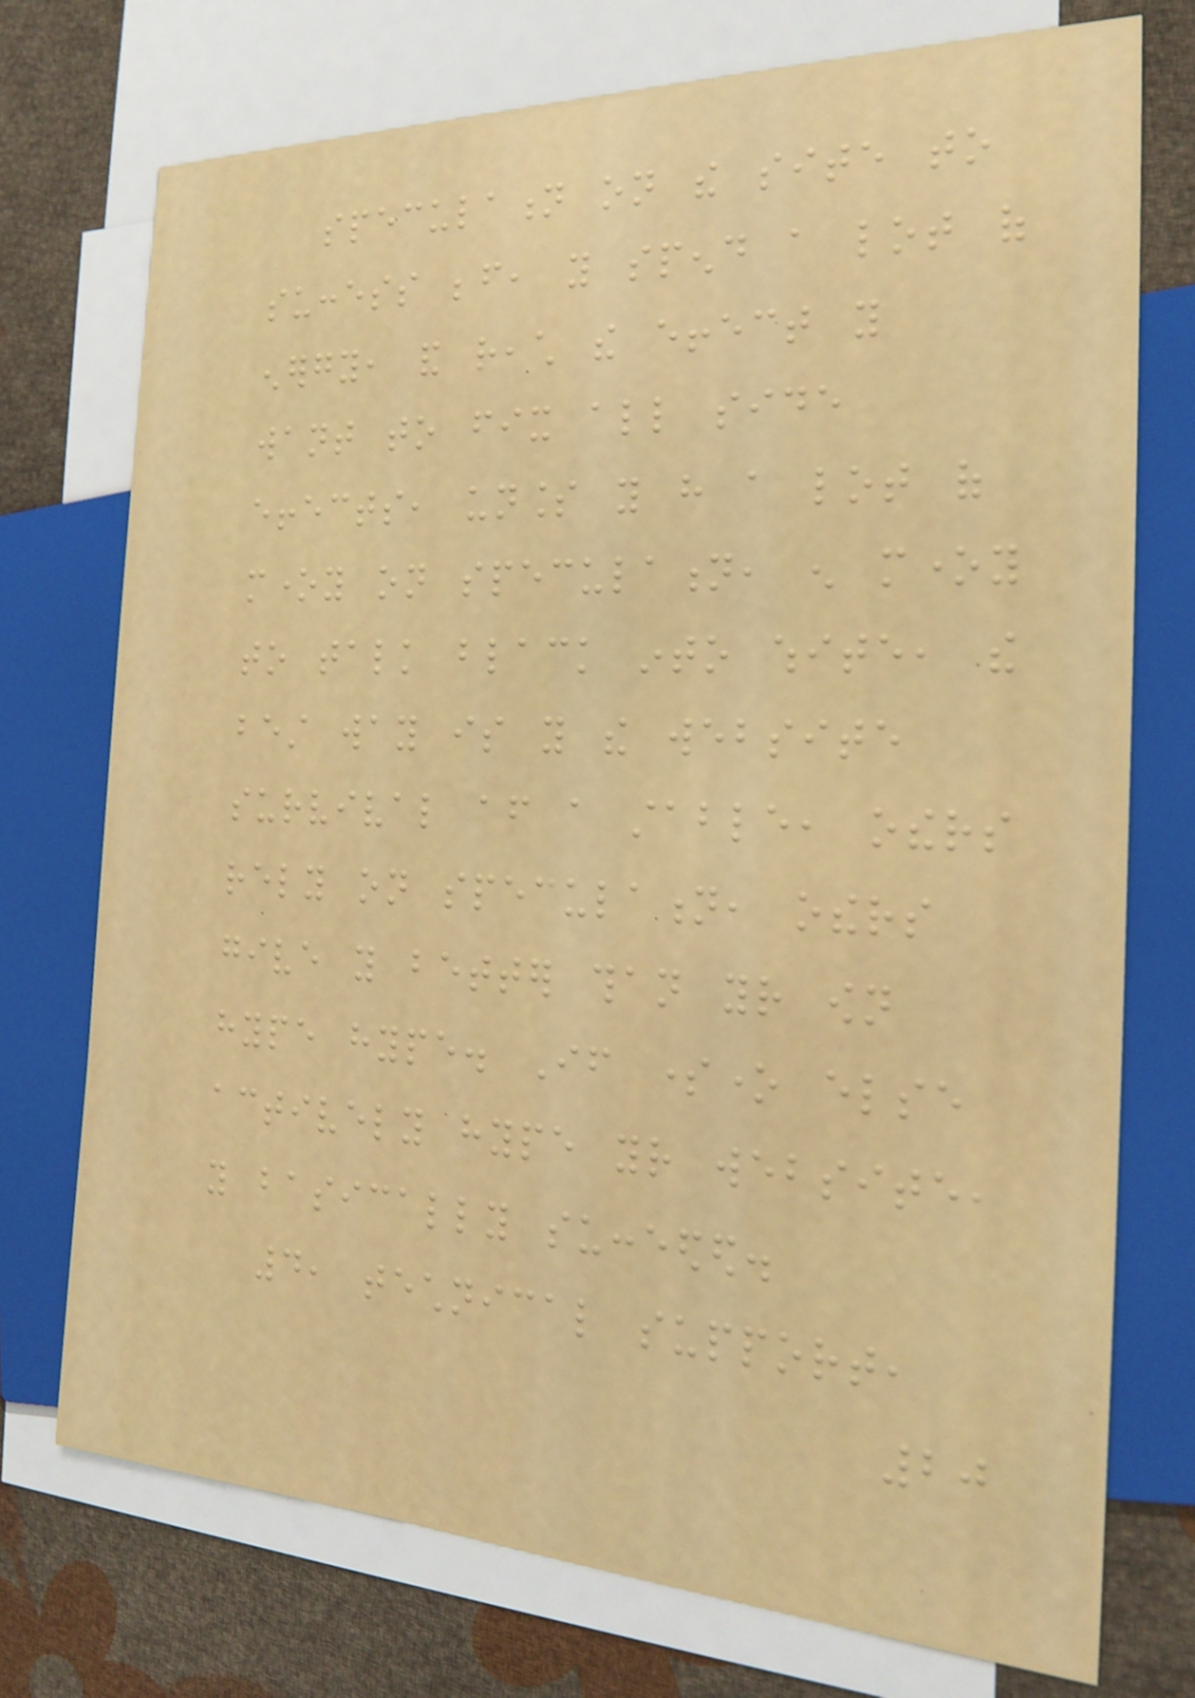speculation on the site to
success before, you spend a lot of
energy, and reach the effect you
want to fix all side
effects, unless you have a lot of
money on speculation, enough money
to talk black into white, the
best way is you the website
survival after a stable, others
rely on speculation, others
give you better than your own
hype hype. If someone else
actively hype your website,
you basically succeeded.
4, technical support,
20
